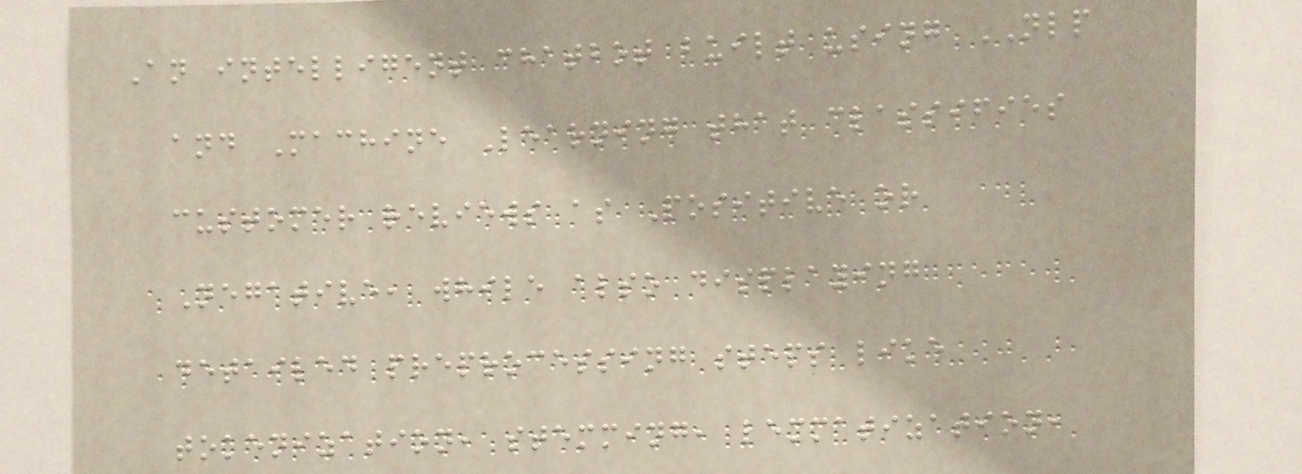An intelligent chatbot built using NLP
and Machine Learning that classifies
customer reviews as Positive or
Negative, while also displaying
detailed preprocessing steps like
tokenization, stemming, lemmatization,
